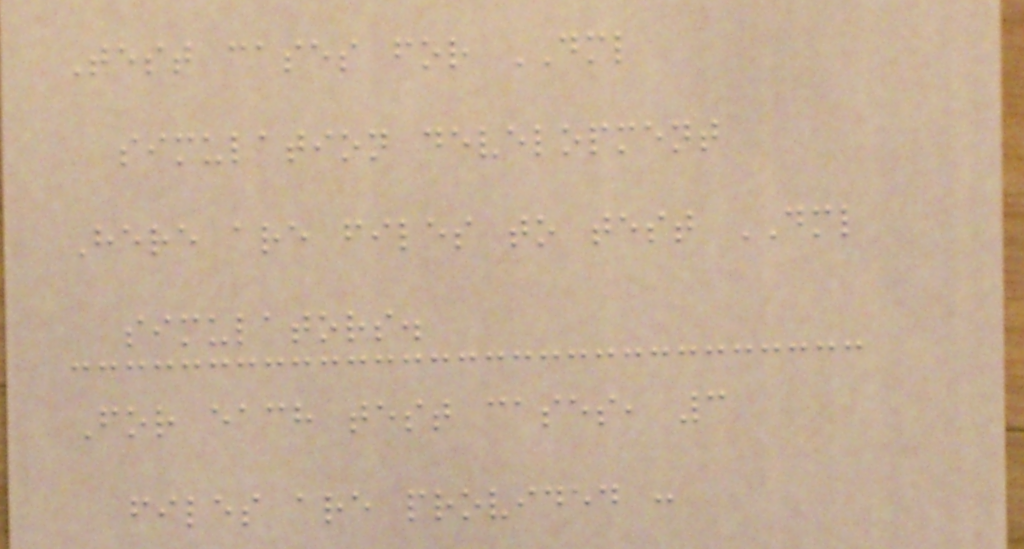Test cases for DML
simulation development
Here are files to test DML
simulators.
For each test cases, 3
files are provided :
